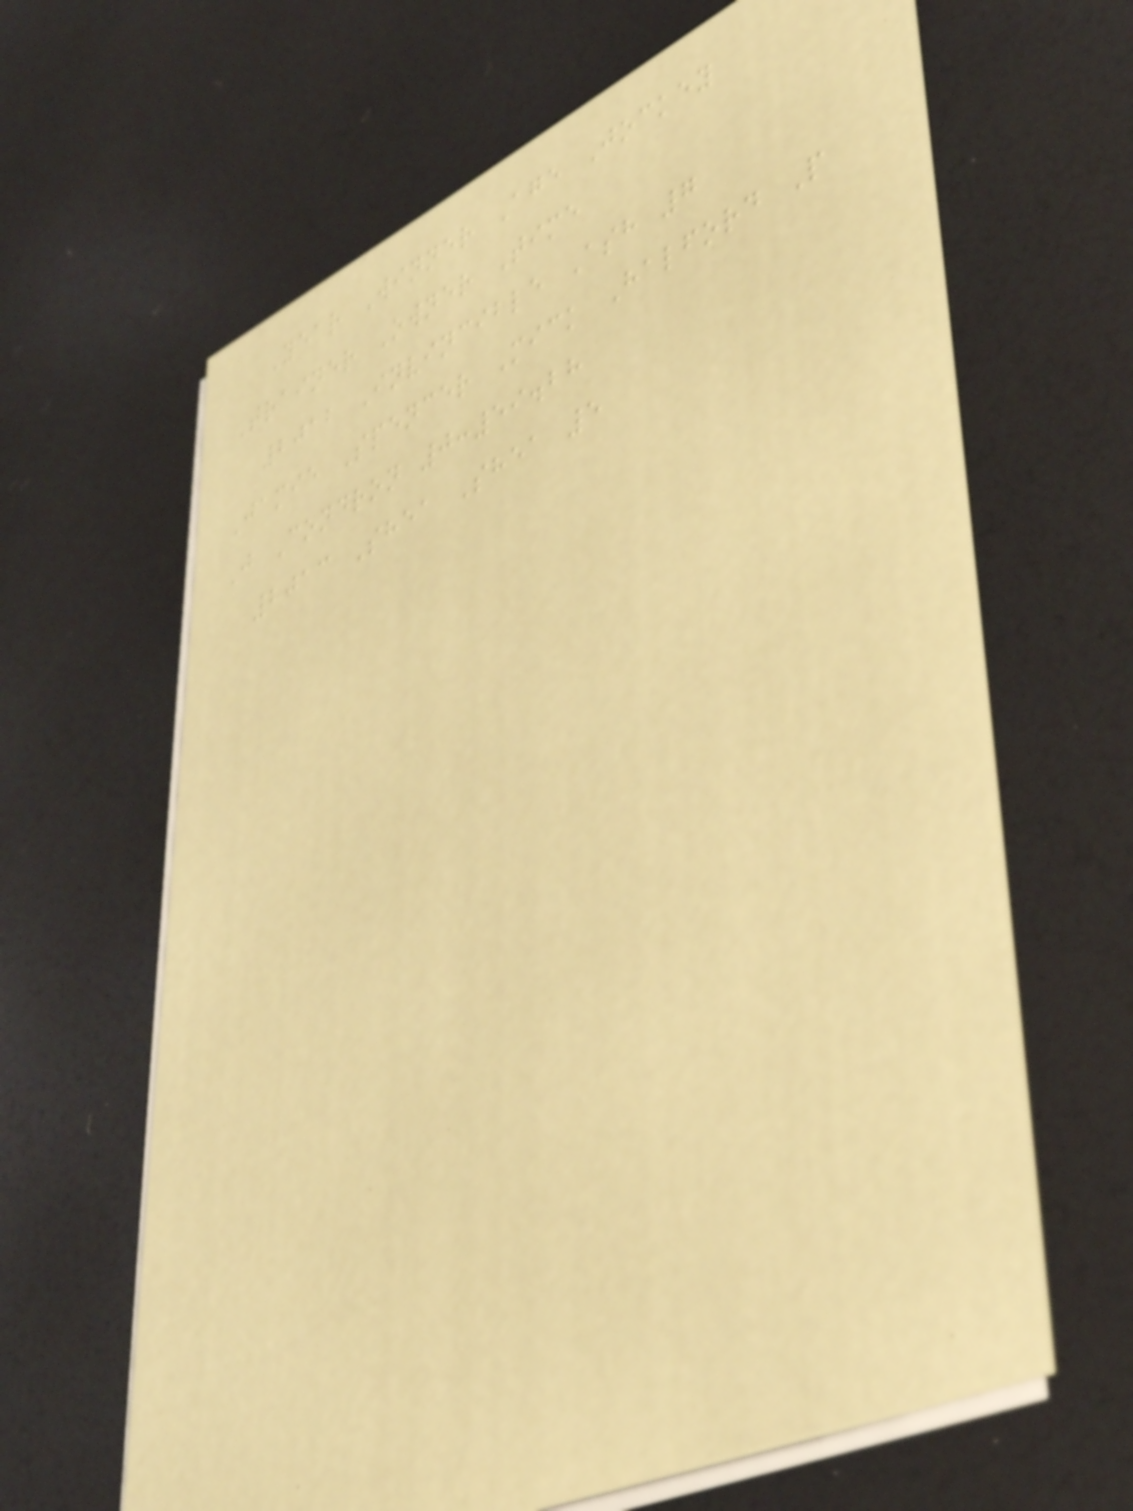Year Winner Age Jockey
Trainer Owner Time
2012 Invincible Ash 7
Jamie Spencer Mick Halford P
J Condron 0:59.28
2013 Shea Shea 5
